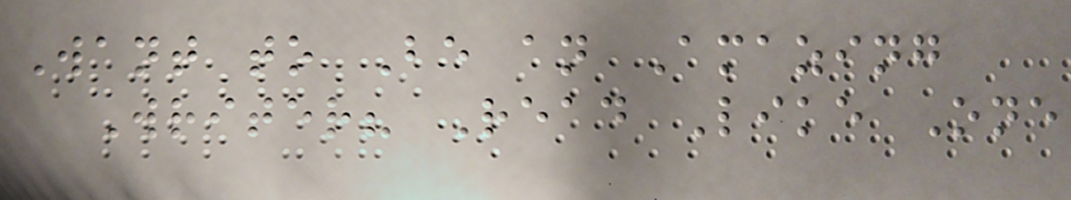Want to Be an Amazing
Writer? Read Like One
